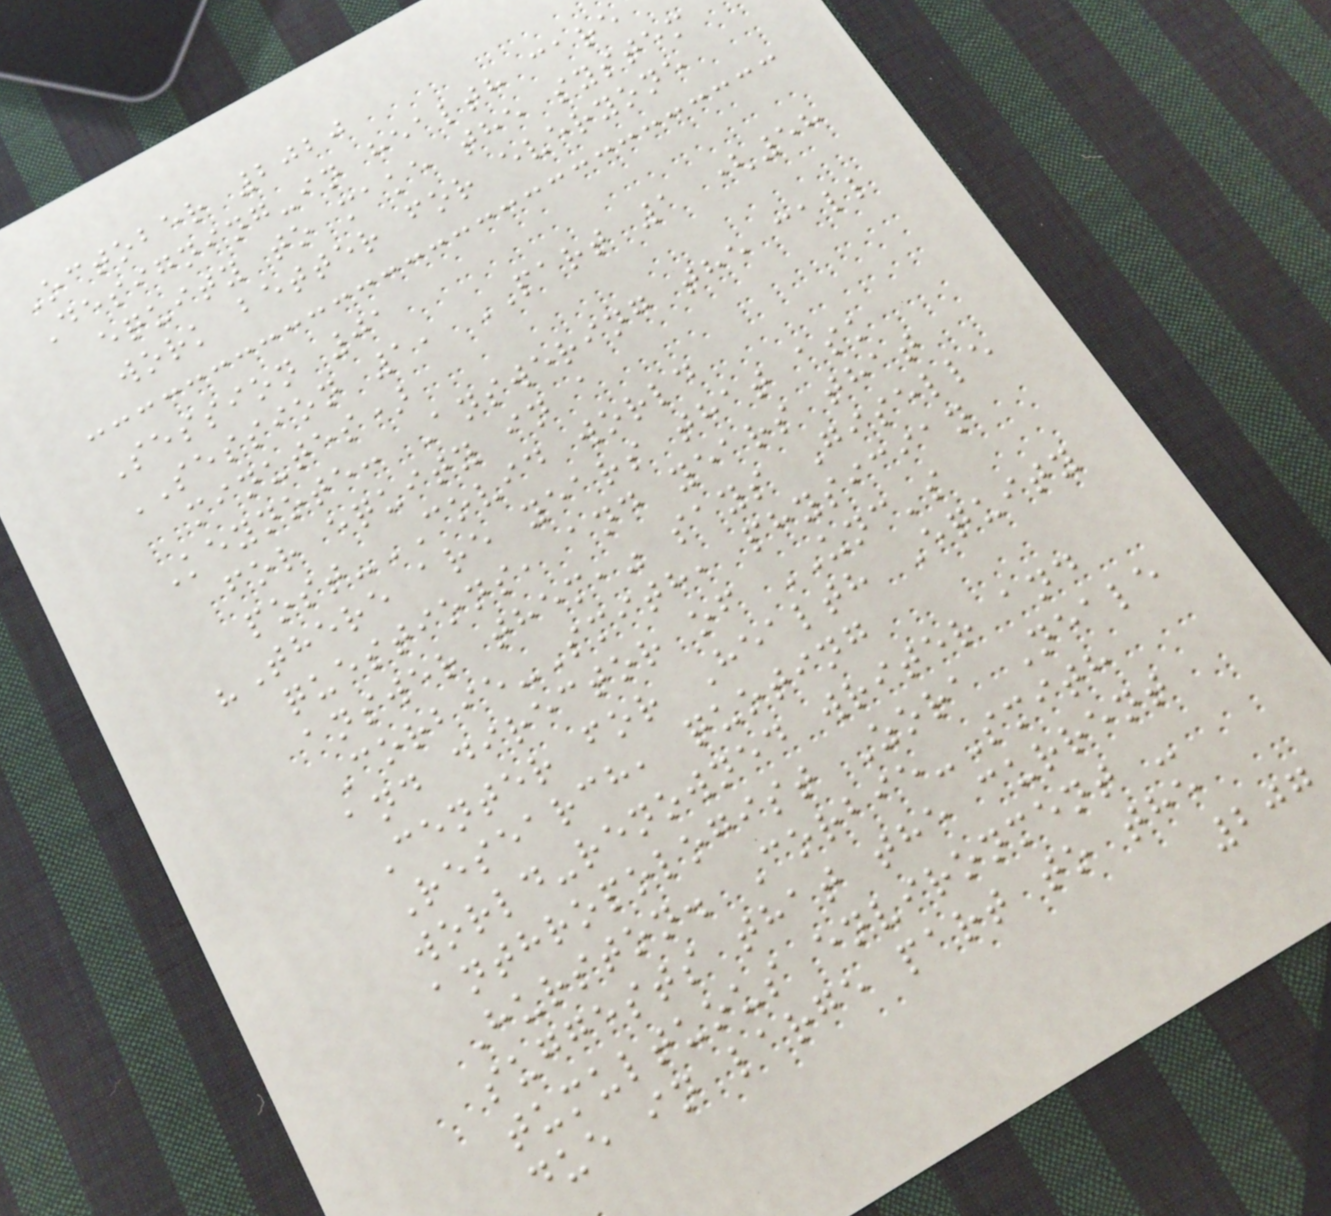October 2020
Designing-in health care
equity to make the system
work better for everyone
Session 01
SESSION 1, PART 1 (58
minutes)
Keynote: Answering the call
for equity in a
post-COVID world
"There are years that ask
questions, and years that
answer them," says Giselle
Corbie-Smith, physician
and director of UNC's
Center for Health Equity
Research, quoting
world-renowned writer and
anthropologist Zora Neale
Hurston. Corbie-Smith
suggests that the current
tumultuous environment -
due in large part to the
207
